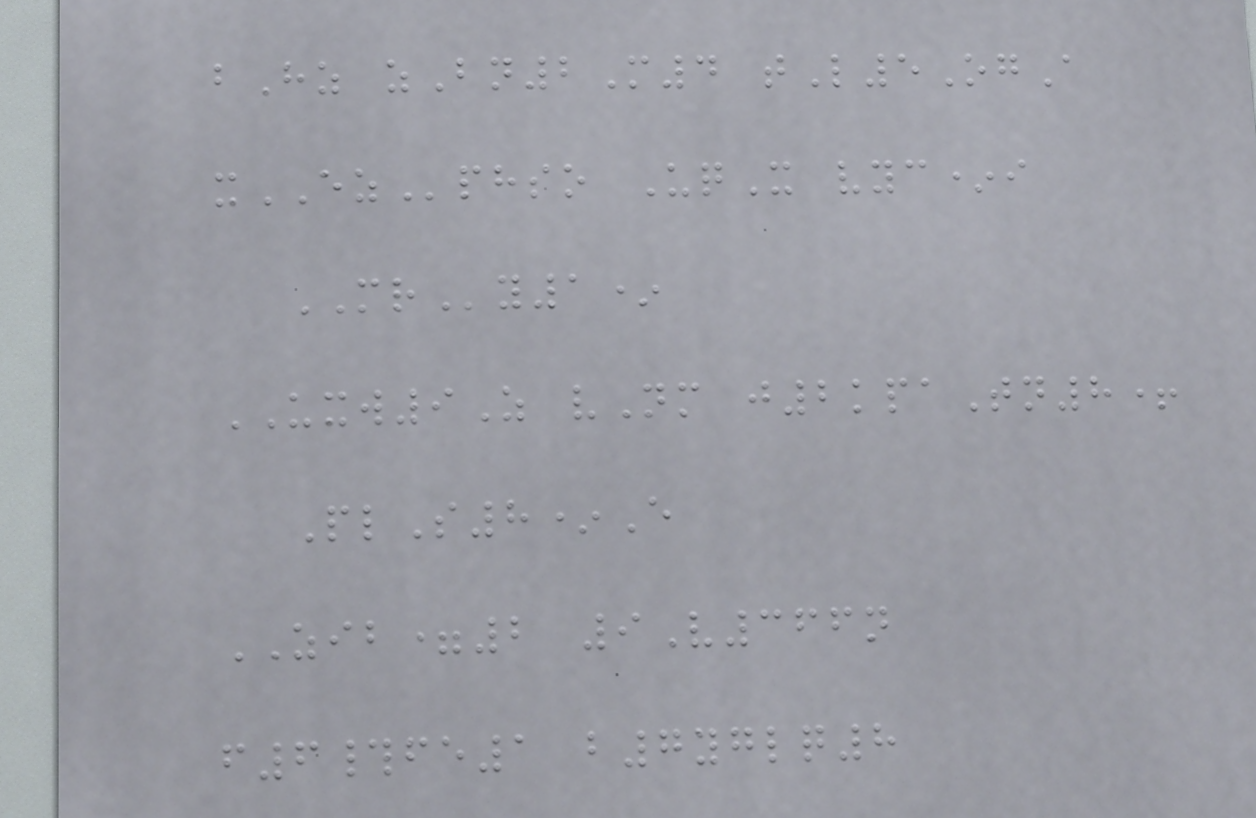bHz zBn2M4 tL5OgA
xEZphso UqX vyc*i
MRy1*
UXW9Z vNm j2kpaTn8+
PlS8*E
ZIB=2 9V366n
f6#fe1 b7yglq8
